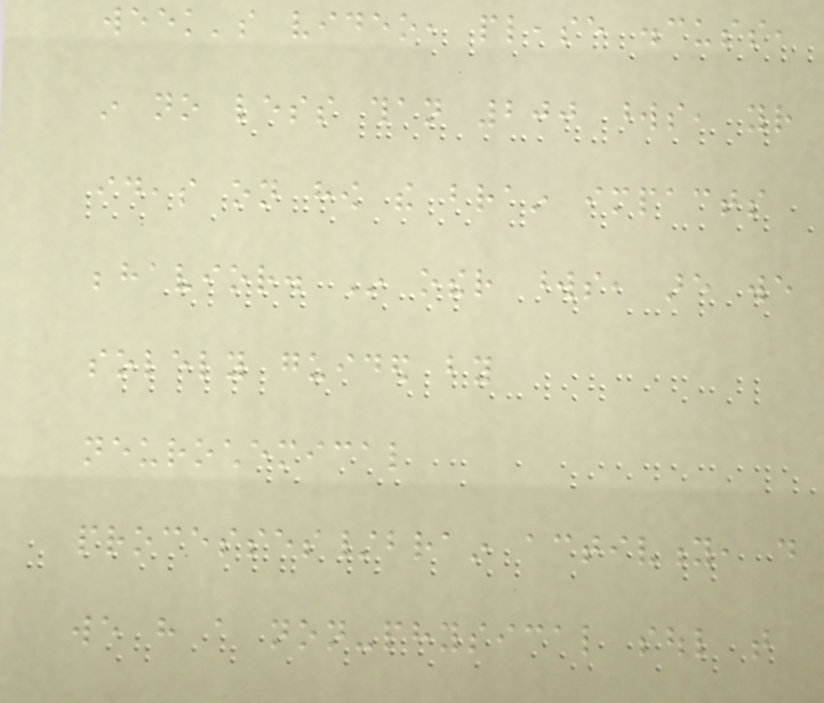week's video, please discuss,
in no less than 200 words, your
ideas on how the brain impacts
behavior. In other words, are we
solely guided by
neurochemical
processes/brain activity, do
we have a non-physical soul that
